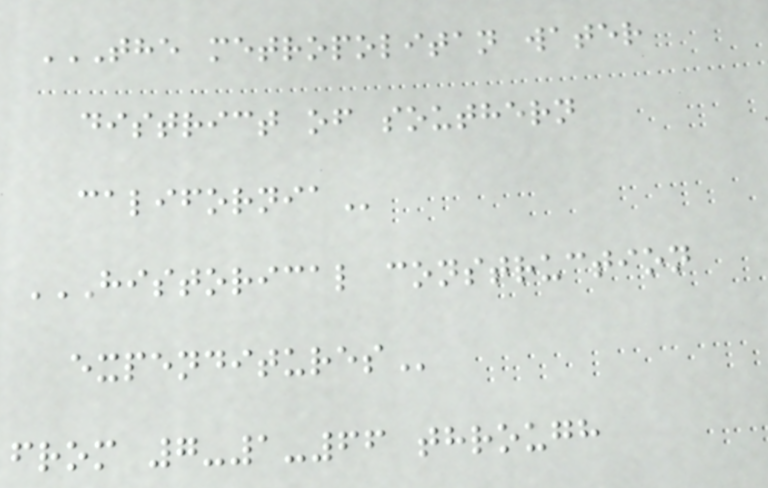THE METROPOLITAN WATER
DISTRICT OF SOUTHERN
CALIFORNIA
HISTORICAL CONSTRUCTION
EXPENDITURES
from 7-1-66 through
